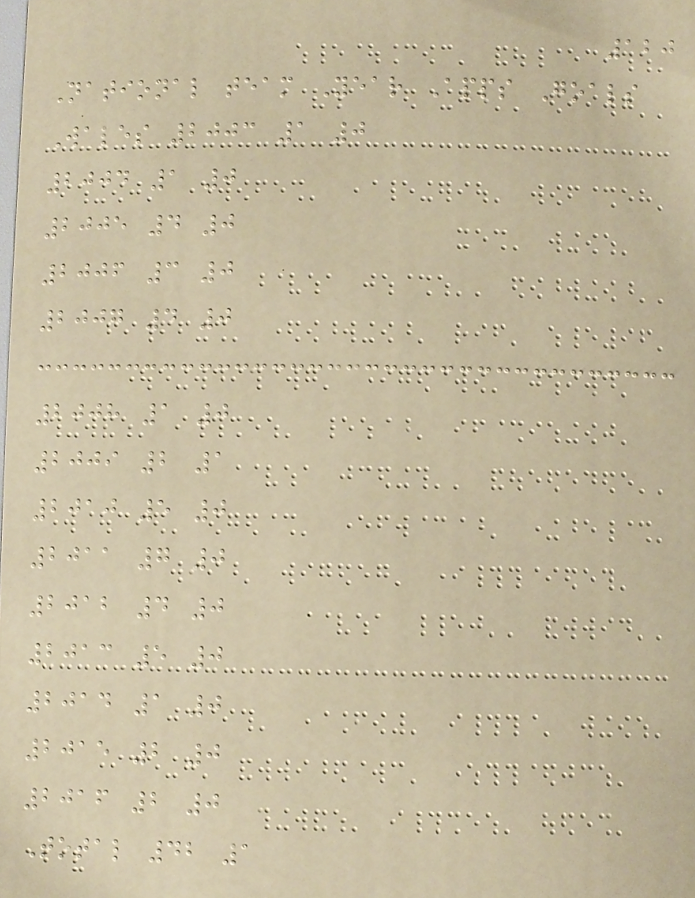120
National team Year Apps Goals
Wales 2003 1 0
2004 1 0
2005 4 0
2006 3 0
2007 4 0
2008 1 0
2009 2 1
2010 5 0
2011 7 0
2012 4 0
2013 5 0
2014 1 0
2015 2 0
2016 2 0
Total 42 1
